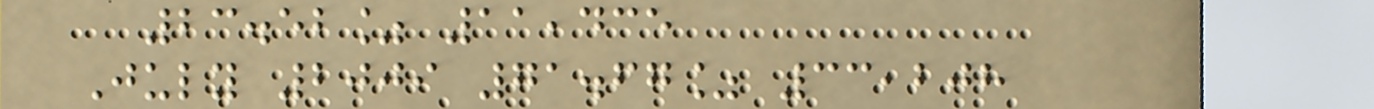23.52% 11,435
July 2009 71.67% 33,208
